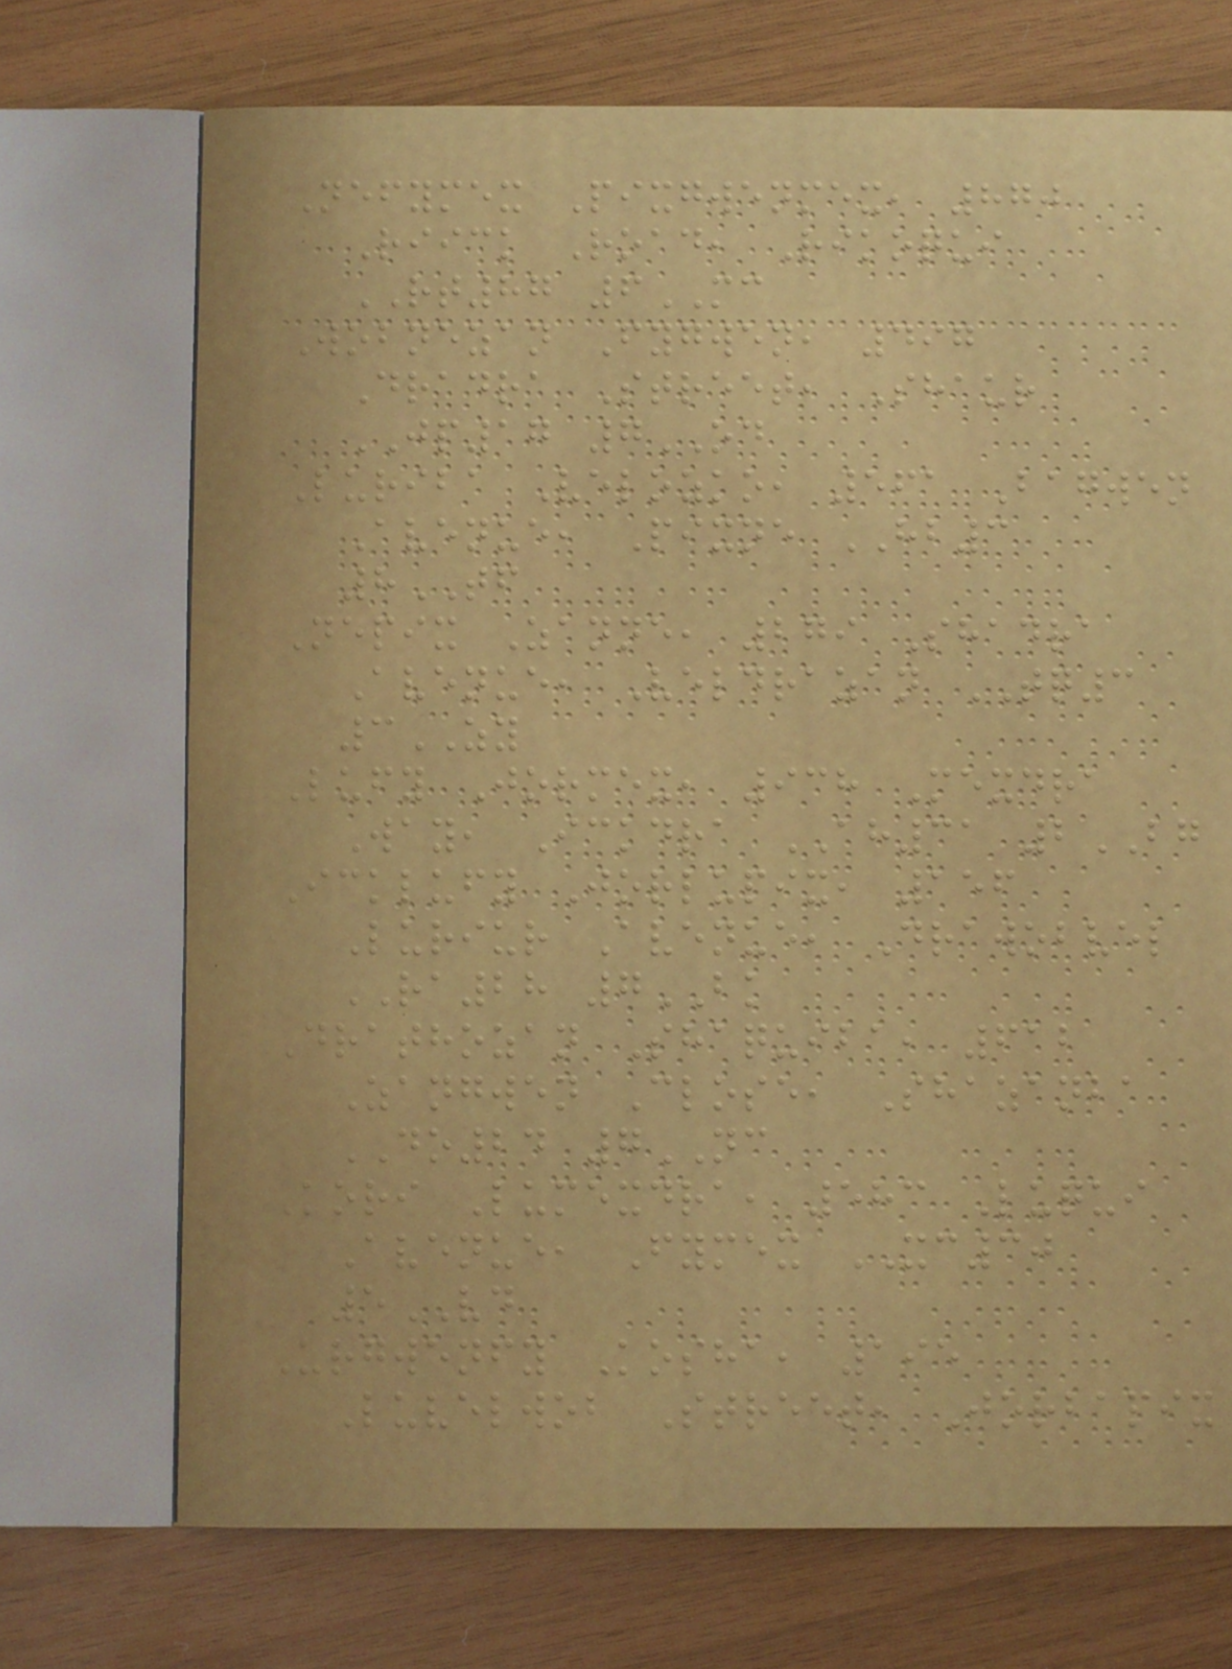Nefymex Pixgwenmex, 870
Riick Road, Rikoqui
RT87 6MC
Wobnezan Fygwen, 497
Dradra Street, Shaur
JP17 7OD
Luriba Velozko, 561 Bagwen
Avenue, Pixne HB3
8TF
Nepix Zanne, 279 Shadra
Avenue, Veldrazan TQ3
3ZY
Lufy Jormex, 938 Mexdra
Way, Ickdra AH31 2BG
Icklufy Jorlupix, 156
Luriur Avenue, Drawobvel
RA28 7BK
Drathozan Shaquiba, 612
Zangwen Close, Shazanba
DO24 7NC
Kori Lumexdra, 583 Luqui
Avenue, Fymex XC30
5VD
Urgwenfy Kosha, 195
Luvelwob Street, Jorbapix
